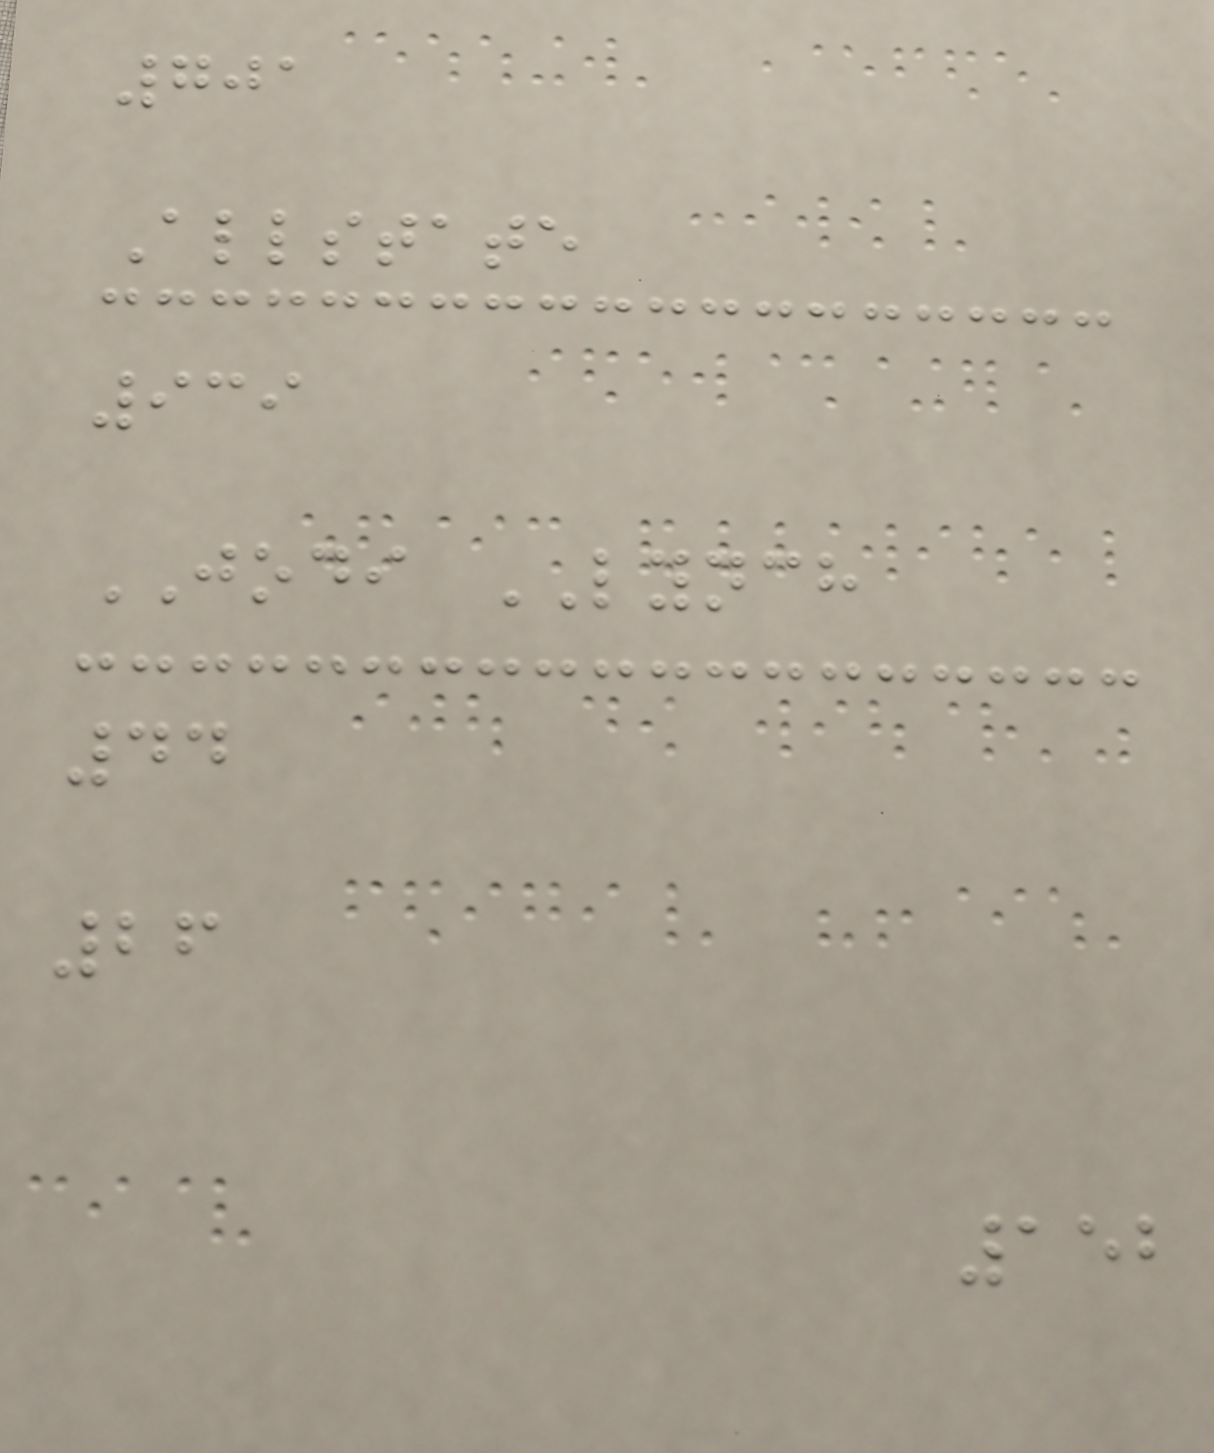701
Allstate
939
JODI LYNCH
44
26
152
